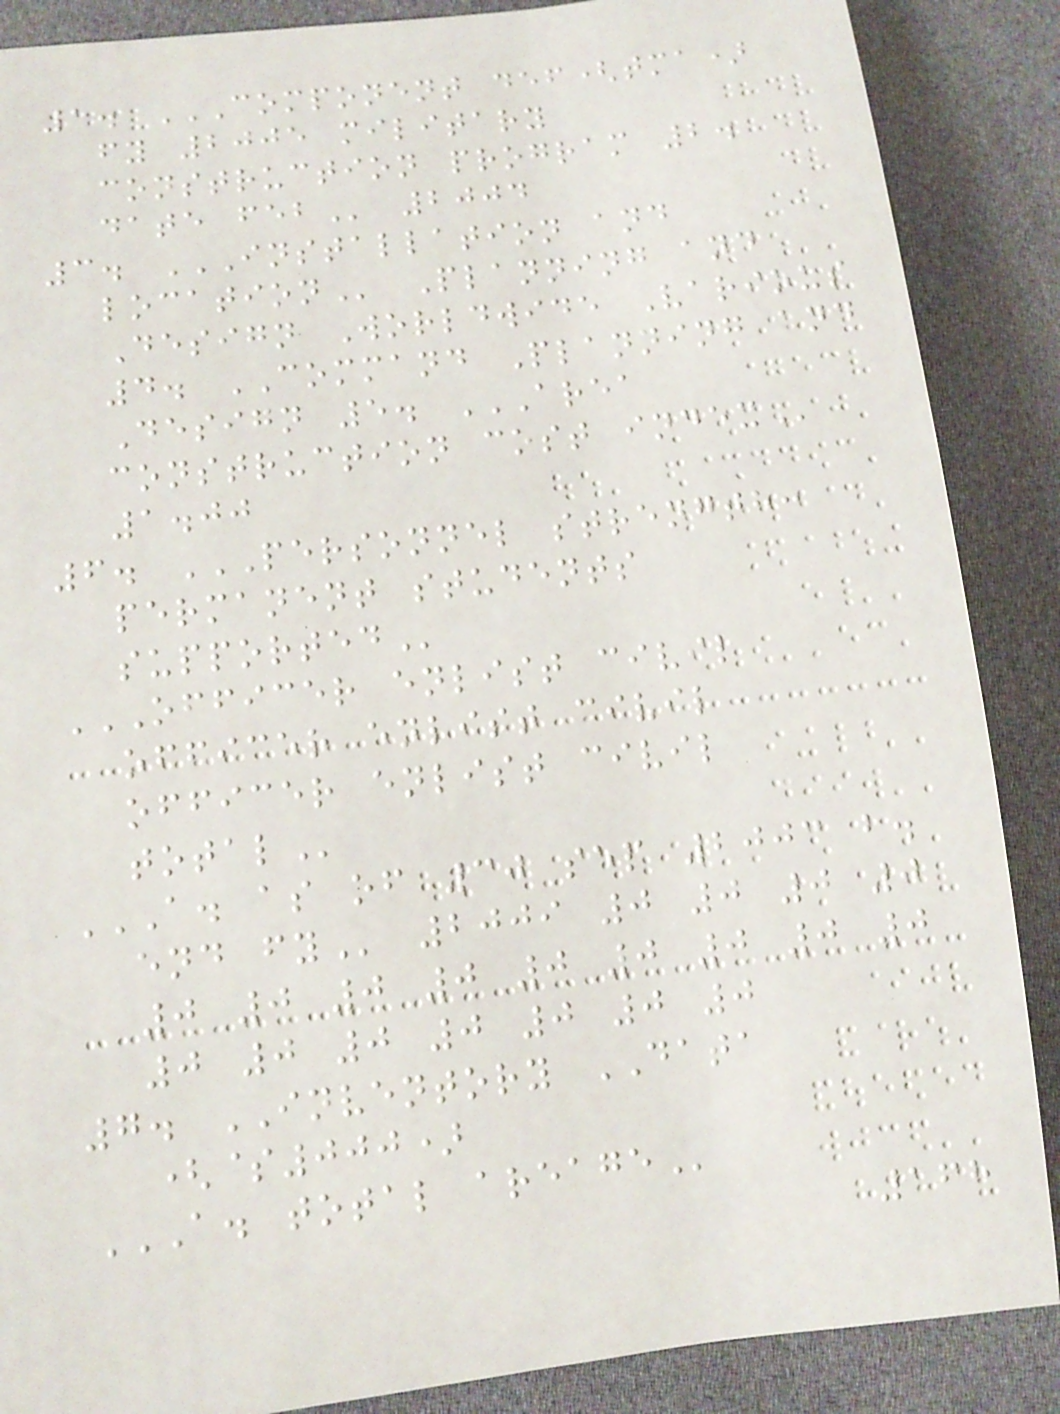1. COMPONENT DEF(TMA)
FY 2005 MILITARY
CONSTRUCTION PROGRAM 2.
DATE FEB 2004
3. INSTALLATION AND
LOCATION Planning and
Design Worldwide Various
4. COMMAND Planning and
Design 5. AREA
CONSTRUCTION COST INDEX
1.00
6. PERSONNEL STRENGTH:
PERMANENT STUDENTS
SUPPORTED
OFFICER ENLIST CIVIL
OFFICER ENLIST CIVIL
OFFICER ENLIST CIVIL
TOTAL
A. AS OF 30 SEP 2003 B.
END FY 2009 0 0 0 0
0 0 0 0 0 0 0 0 0
0 0 0 0 0 0 0
7. INVENTORY DATA
($000)
A. TOTAL AREAGE
168
